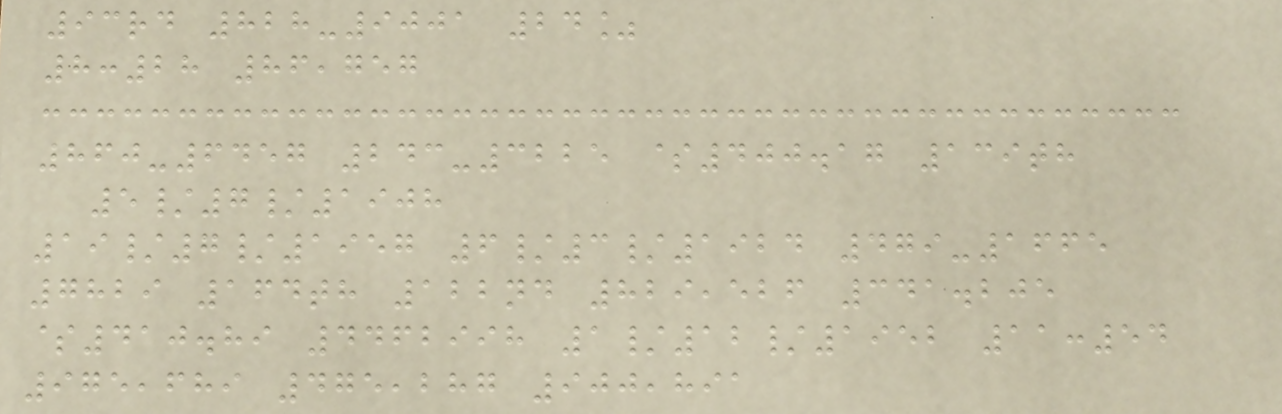93rd 828-9001 24%
8:28 86,757
860-6457 243-3225 $400.17 139th
5/7/1908
19/7/1957 6/3/1924 479-1665
7829 164th 122nd 829,526 341.205
$410.89 4462998 1/12/1952 11:54
975,689 475,287 900,891
